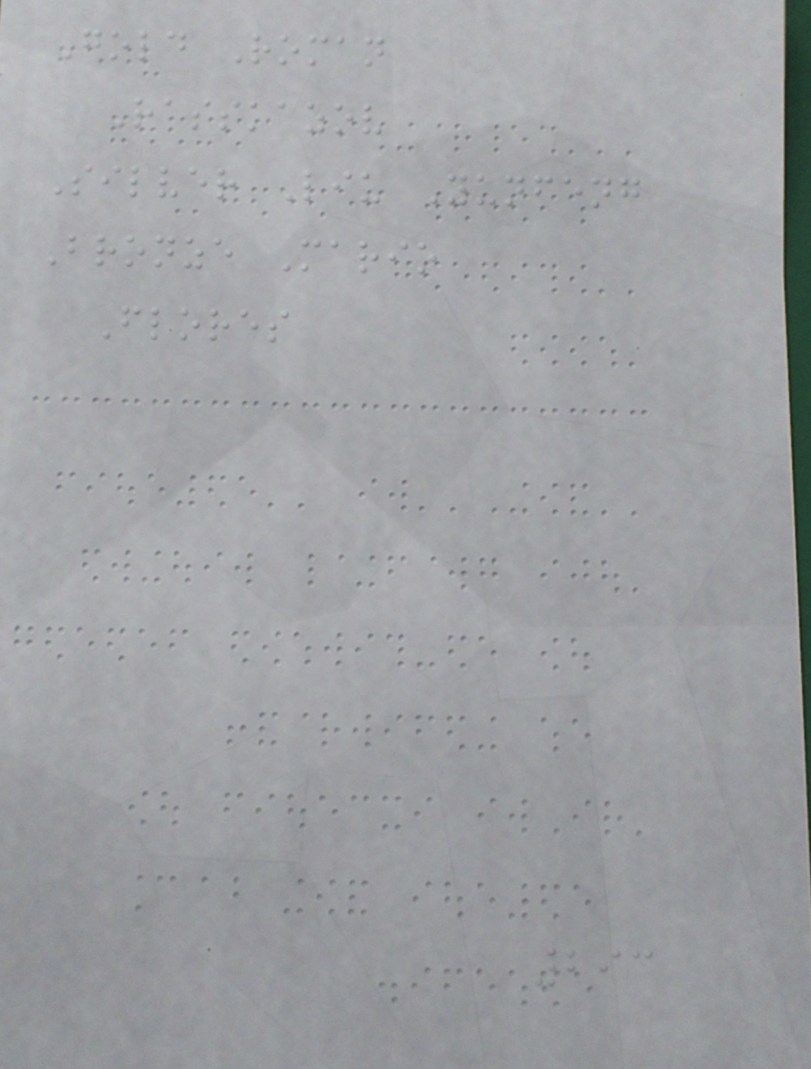Gold Roman
Rasskazov
Silver Liu Yunfeng
Bronze Mario
Flores
293
